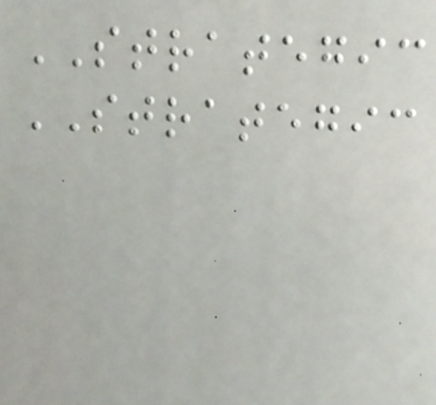STRATEGIC
STRATEGIC
